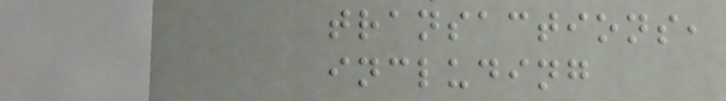transactions,
including
